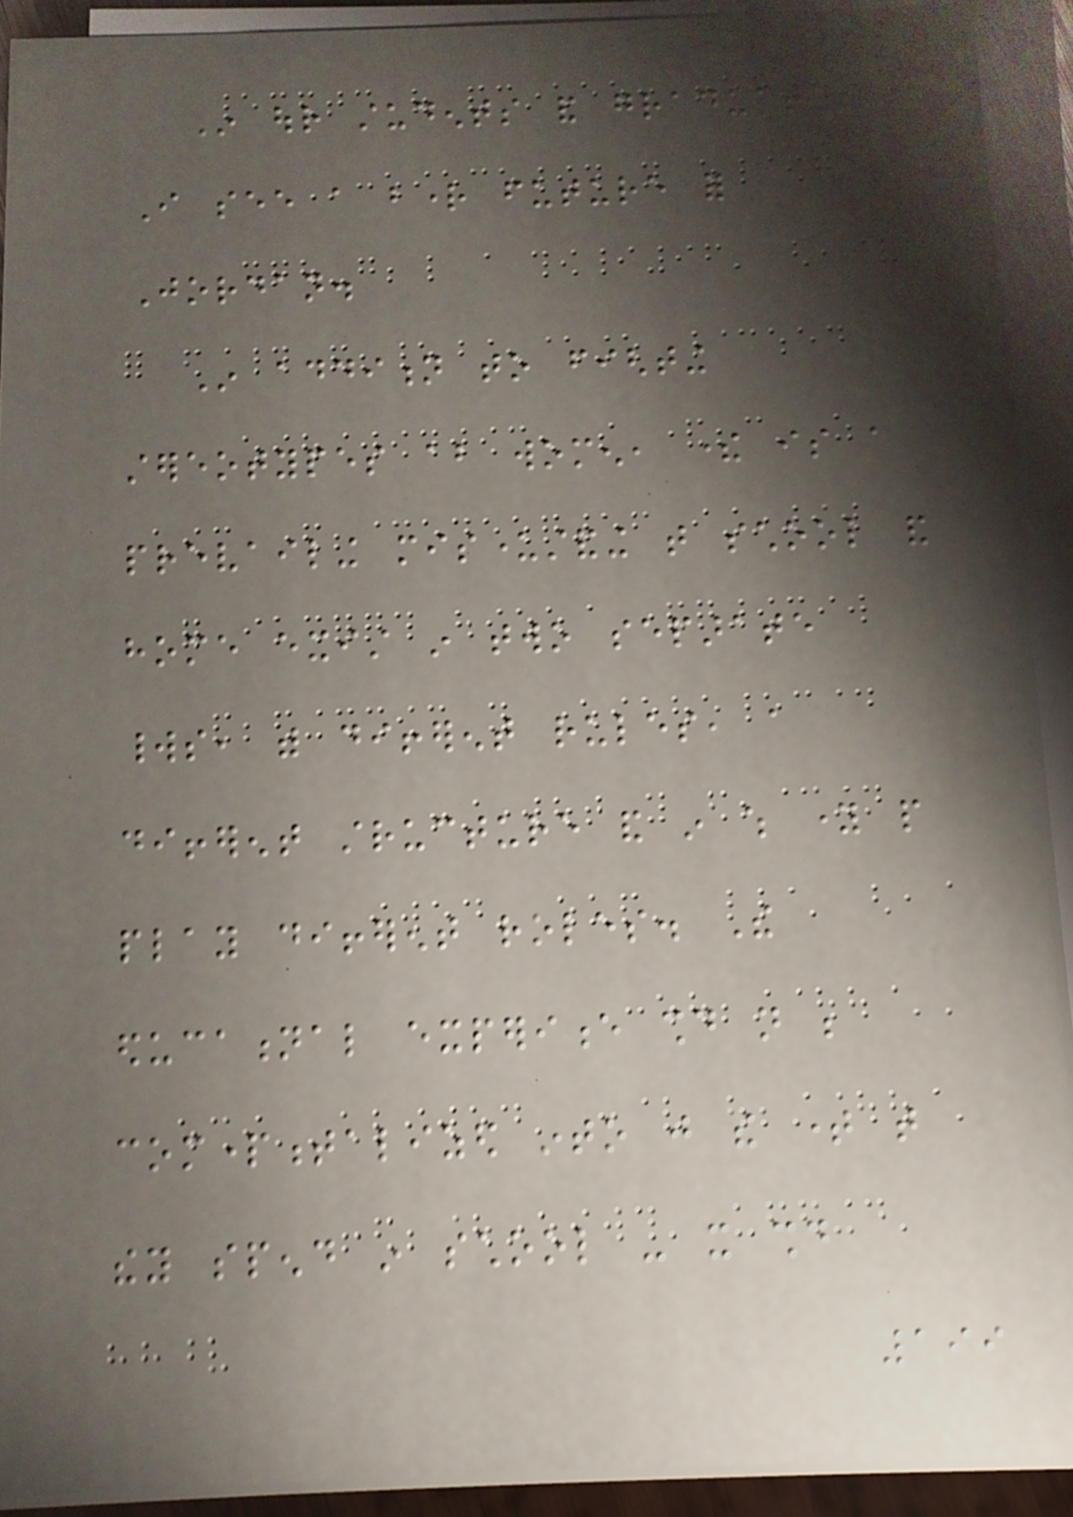In our students and graduates,
I see a bright future for
Jordan.
In addition to fighting
stereotypes about women, there is a
prevailing misunderstanding that school and
home exist in two separate
worlds, with different rules, a
different structure and in which young people
play different roles. The
educational experience should not be
compartmentalized into just the time that
they spend in school - it should
199
